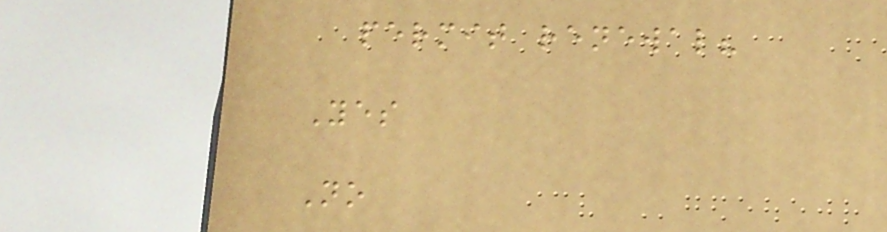permit renewal?
Yes
No
